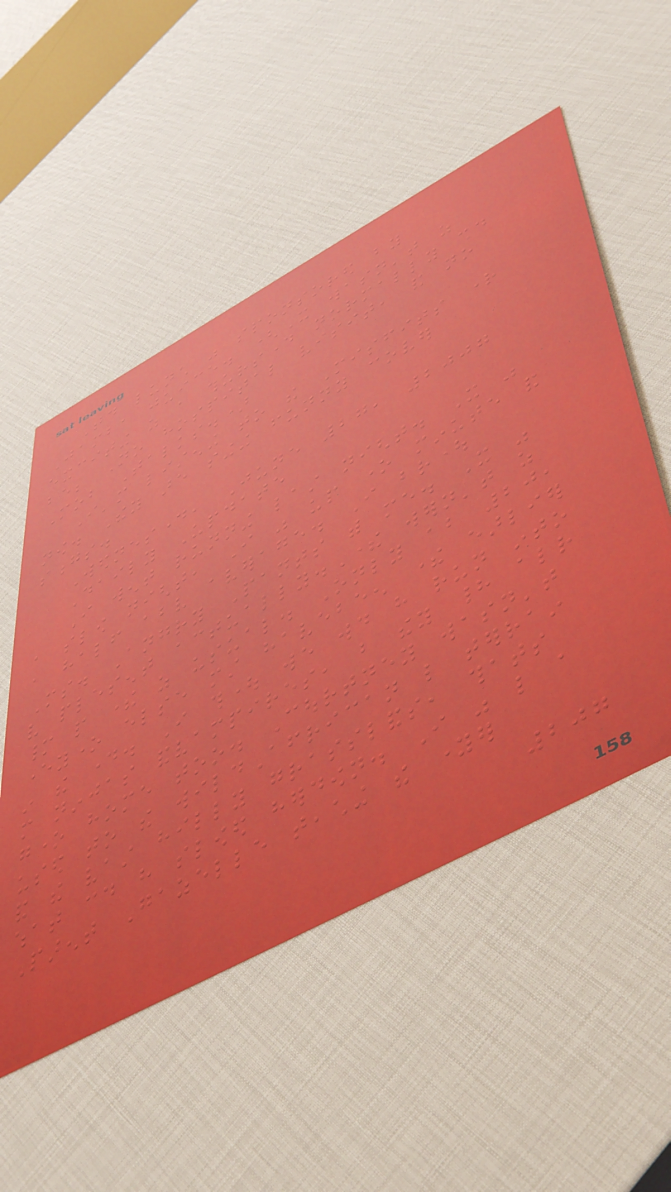Today lunch was sponsored by
Jamba juice. (It wasn't as
exciting as a thursday normally should
be; No hospital visit, and no
Mob Talks.)
I'm listening to the Misfits right
now. They are singing funny cover
songs.
Wednesday, June 27, 2007
Daily Update
I went running last night. It was
a slow night, I was up one minute and
a half above average. I brought
Ms. Angry Pants with me. It was
very plesent actually.There wern't as
many people there as usual. Only about 20,
everyone else must havebeen there earlier
in the day. I thought we would have run into
more ninjas andvampires, but they had already
gone home too. Courtney wasn't
used to the wildAfrican like terrain
and the vast hilly grasslands, thats
what could have slowed herdown. I was like a
Parent Gazelle teaching the younger
207
